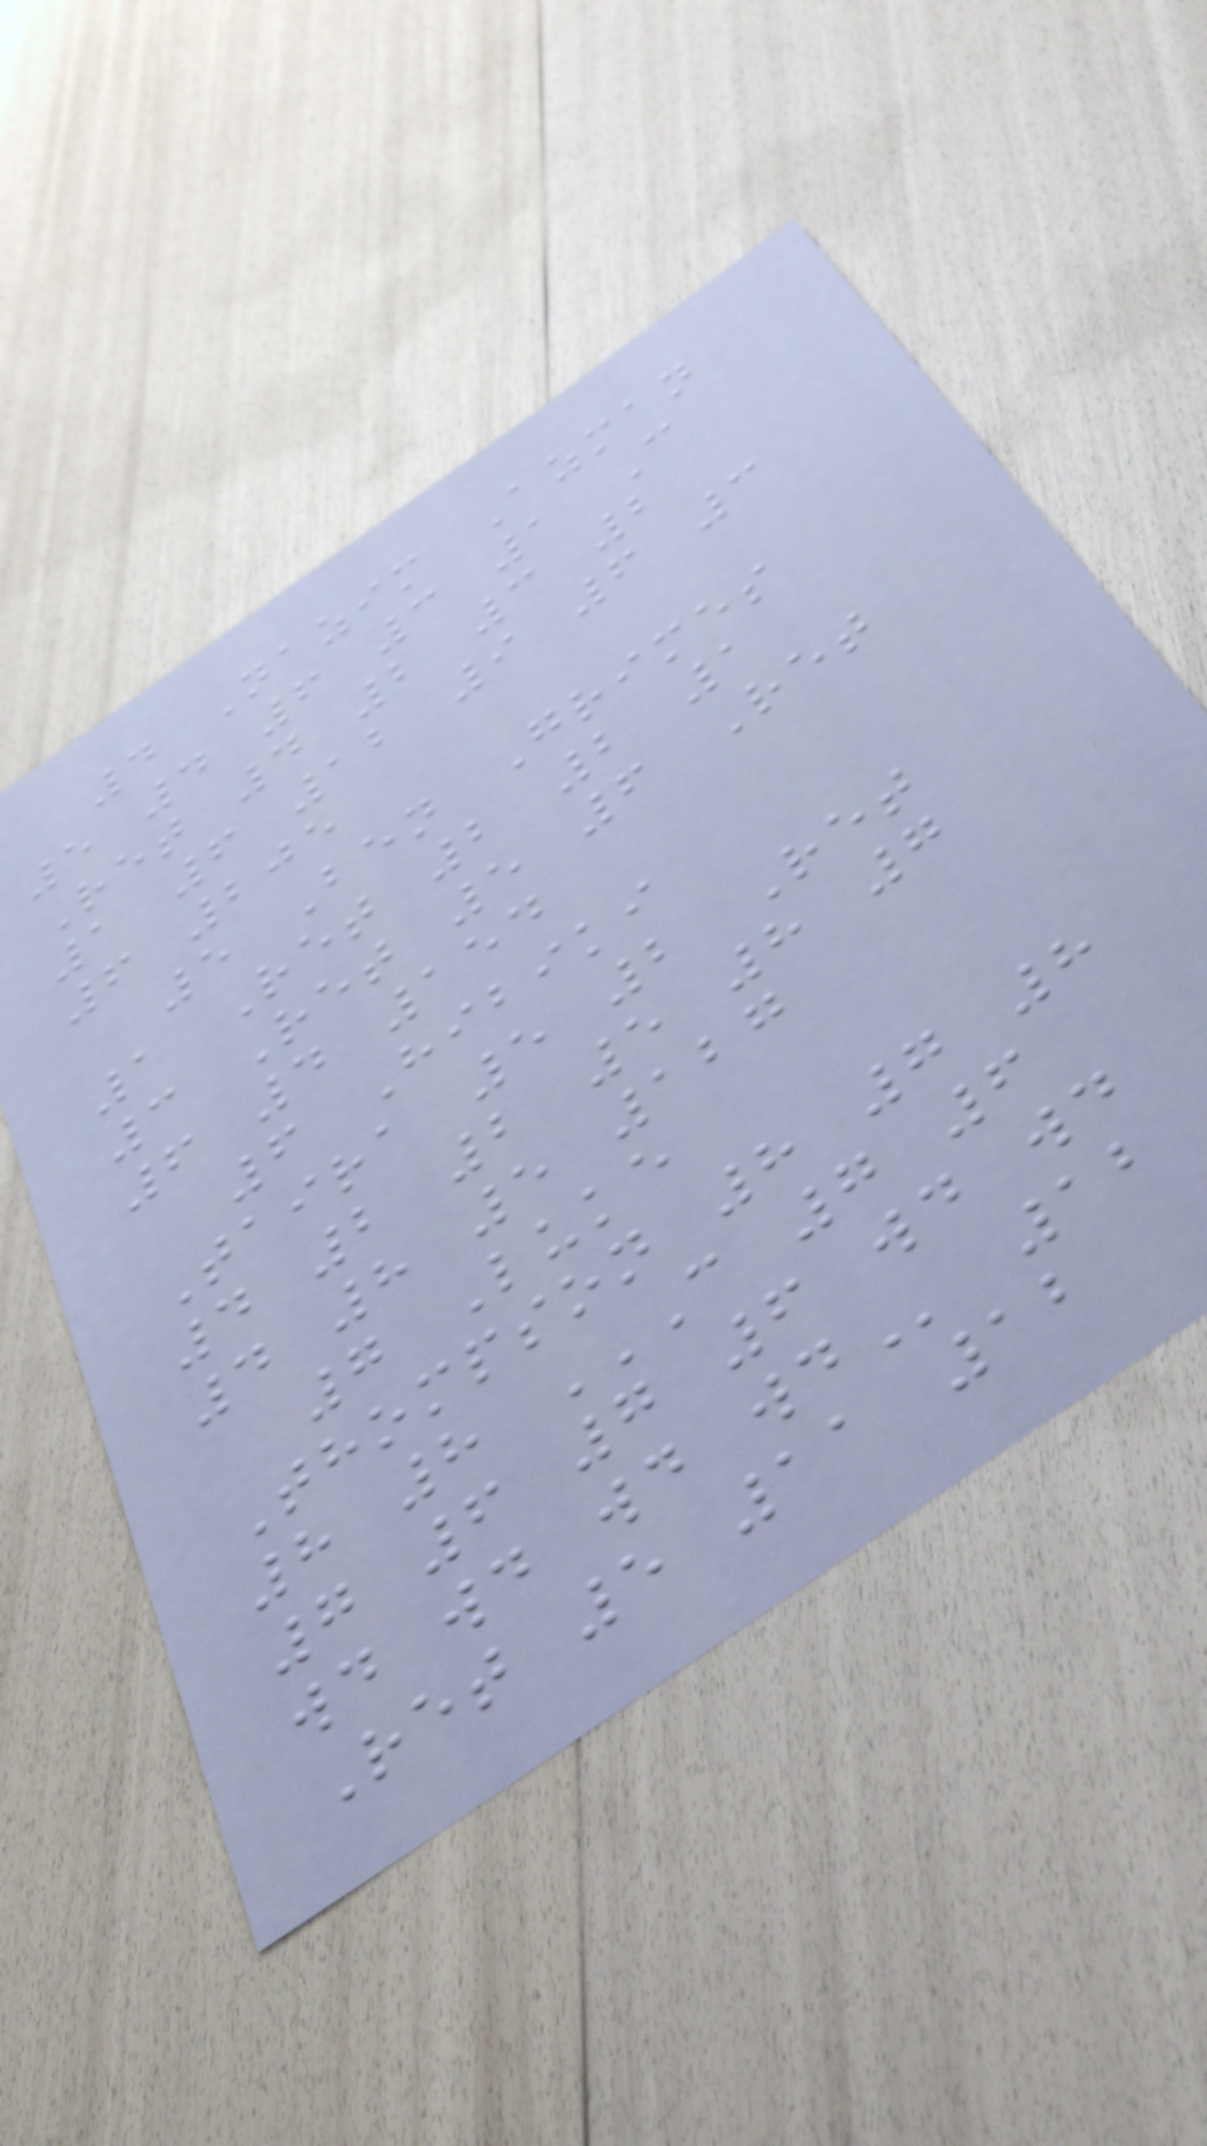4 Nazim Azman
5 4 6 3 1 C
Ret 4 2 3 2
1 6 12 9 6 3
6 205
5 Ben Grimes
1 Ret 2 2 1
3 Ret 5 6 Ret
6 4 154
6 Hibiki
Taira 5 2 Ret
4 2 2 5 8 7
4 8 5 127
7 Luke
Thompson 8 7 8
8 8 C 7 6
7 6 7 6 WD WD
WD WD WD WD 12
Ret 5 11 12
